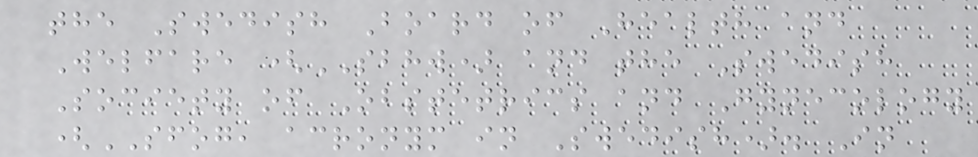the Swedish Board of Health and
Welfare (SBHW) and the Swedish
Society of Obstetrics and Gynecology
(SFOG, acronym in Swedish). In
